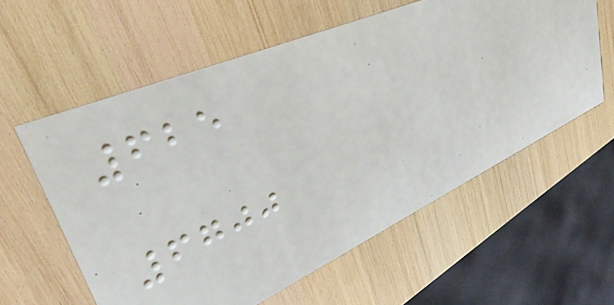625
6700
